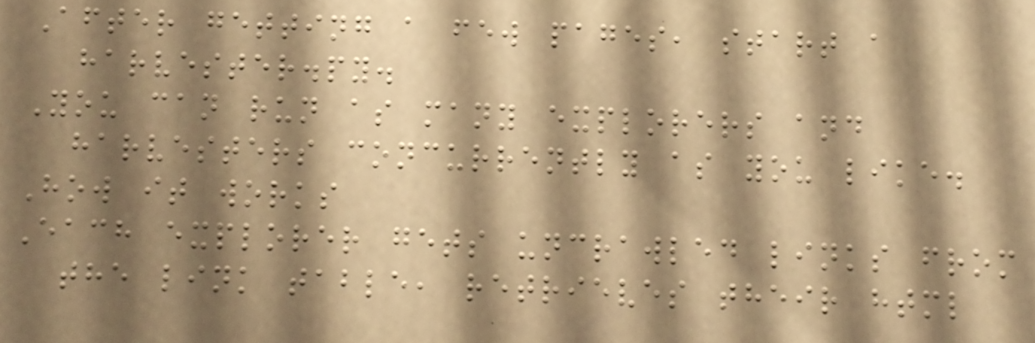After getting a few pages, start a
harvester.py.
You can run as many explorers and
harvesters concurrently as you like.
How it works
Each explorer gets uncrawled links from
the link table, retrieves their html
